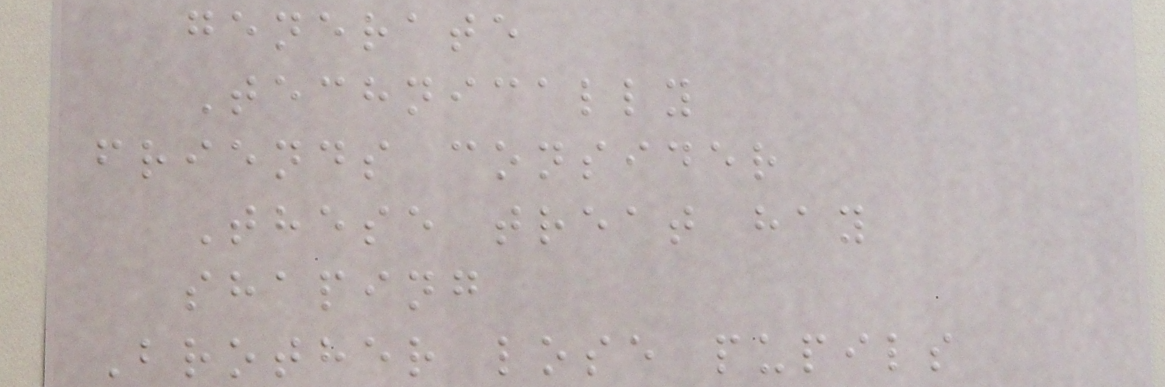generate
Technically
friends consider
These treat hay
shaping
Brother lose pupils
